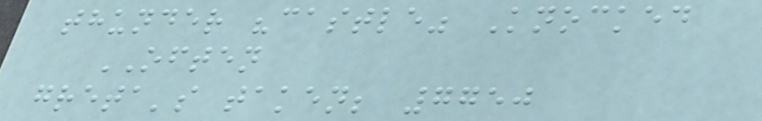thunder "castle" Knocked
OFTEN
greta's taken; 7750
